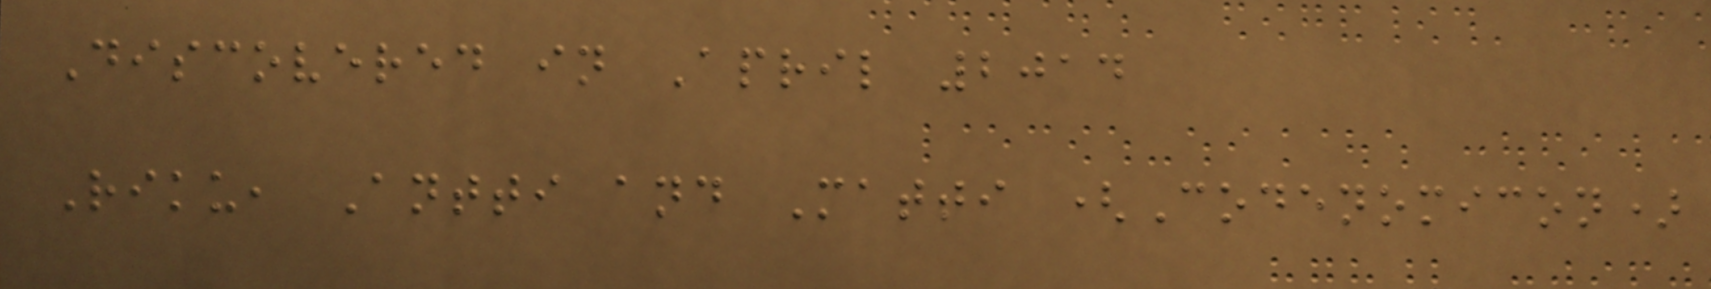Discovered in April 2014
Riku, Antti and Matti (Codenomicon)
